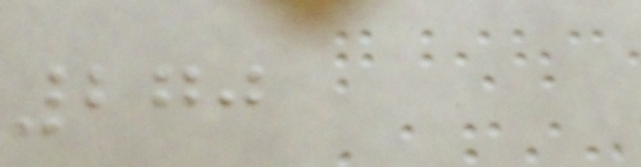270
